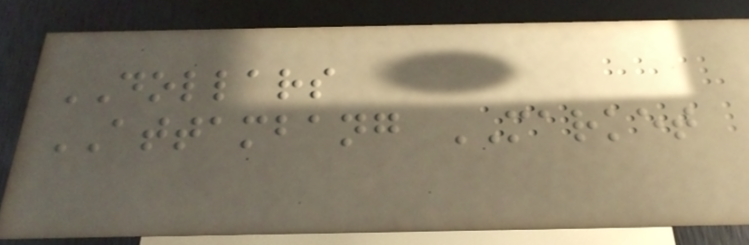DOLLARS
ATTAMBANG MARKET
